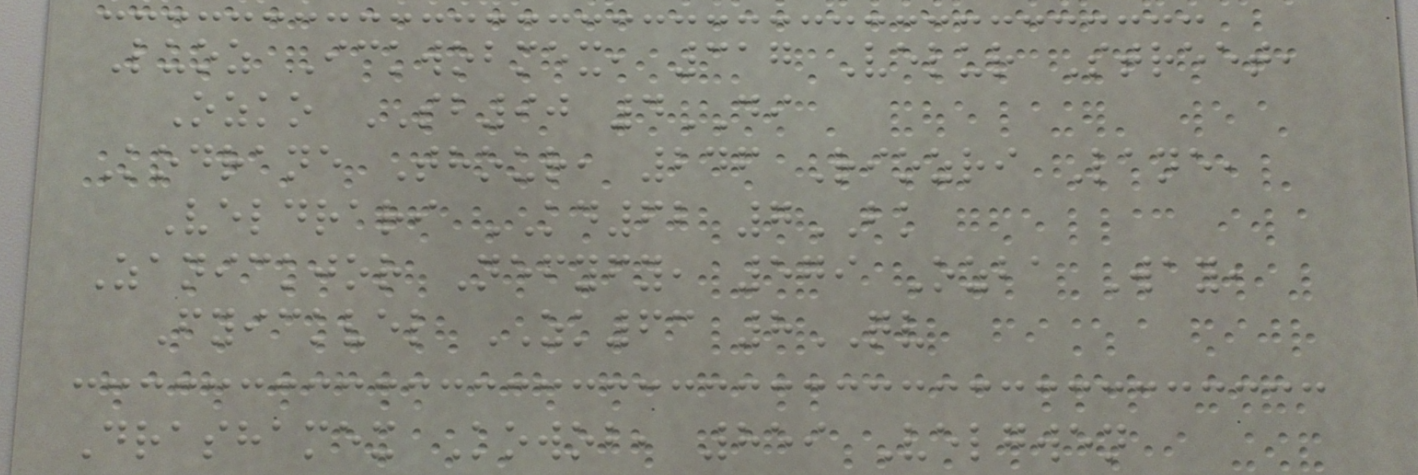Luoz Ickwobmex, 317 Velur Street,
Ozko SB90 4DI
Kodrane Thour, 246 Riozri Lane,
Veldrari KD62 7BK
Zanickjor Nefyfy, 579 Ozba Way,
Fyickvel ZK63 8QV
Drashamex Kowob, 859 Velgwen
